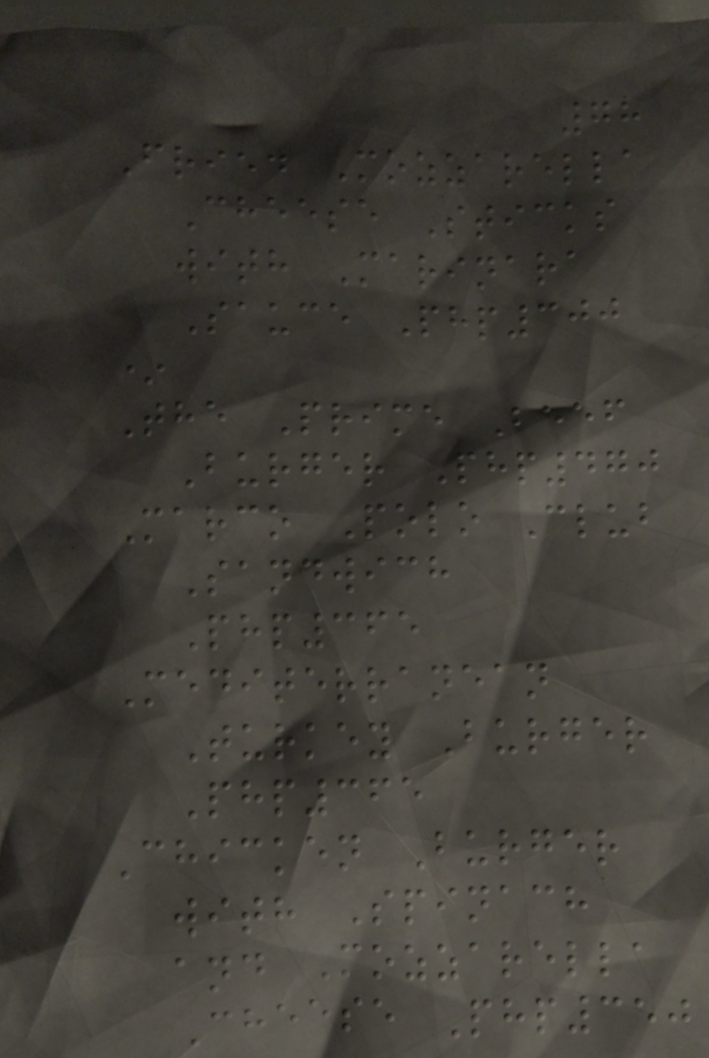78
Fried Mozzarella
Cheese Sticks
with Marinara
Sauce Php300
*
The Prime Beef
Burger Php470
Marco Polo Club
Sandwich
Php365
Mediterranean
Turkey Burger
Php365
Chicken Burger
with Spinach
and Mozzarella
Cheese Php350
